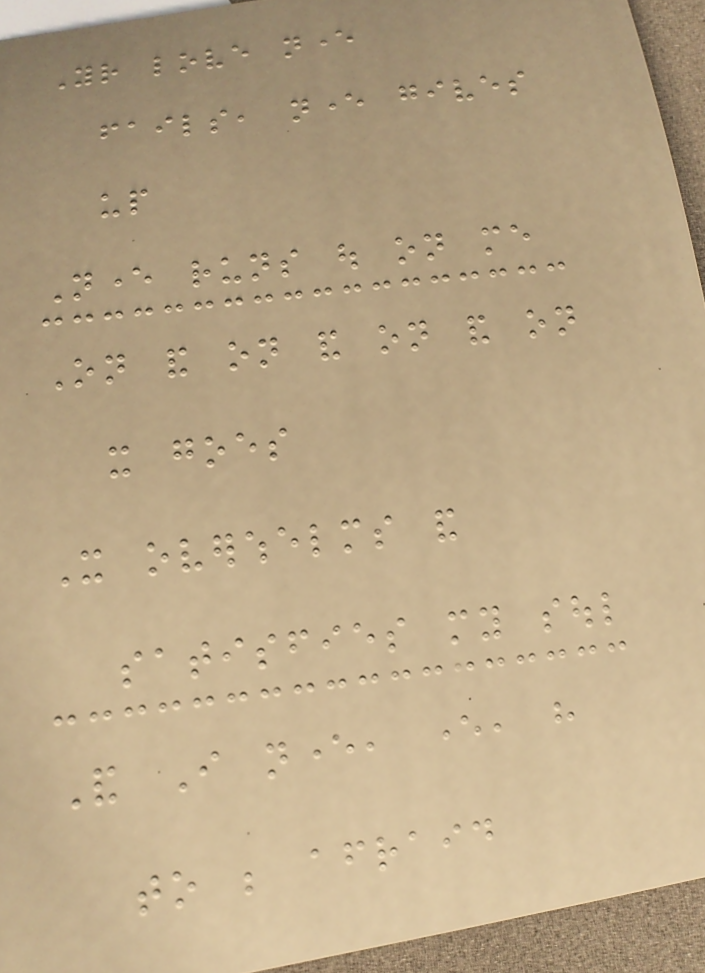Your love never
fails, never gives
up
Never runs out on me
On and on and on and on
it goes
It overwhelms and
satisfies my soul
And I never, ever, have
to be afraid
